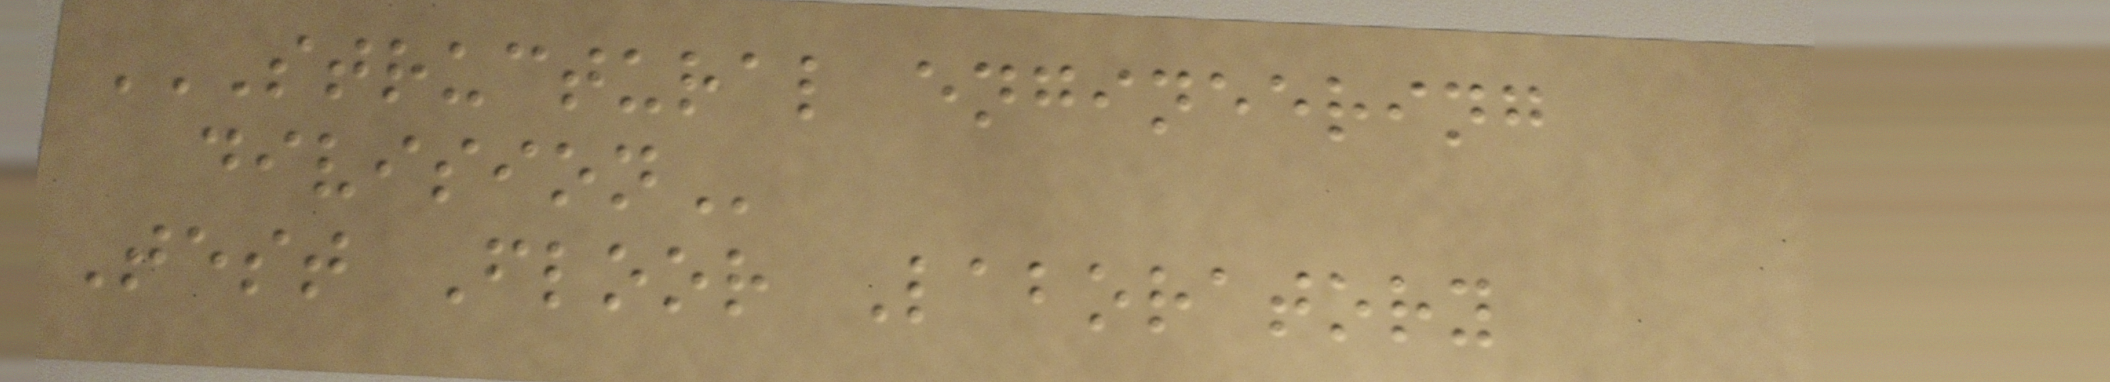STRUCTURAL ENGINEERING
DIVISION
Test Floor Laboratory
